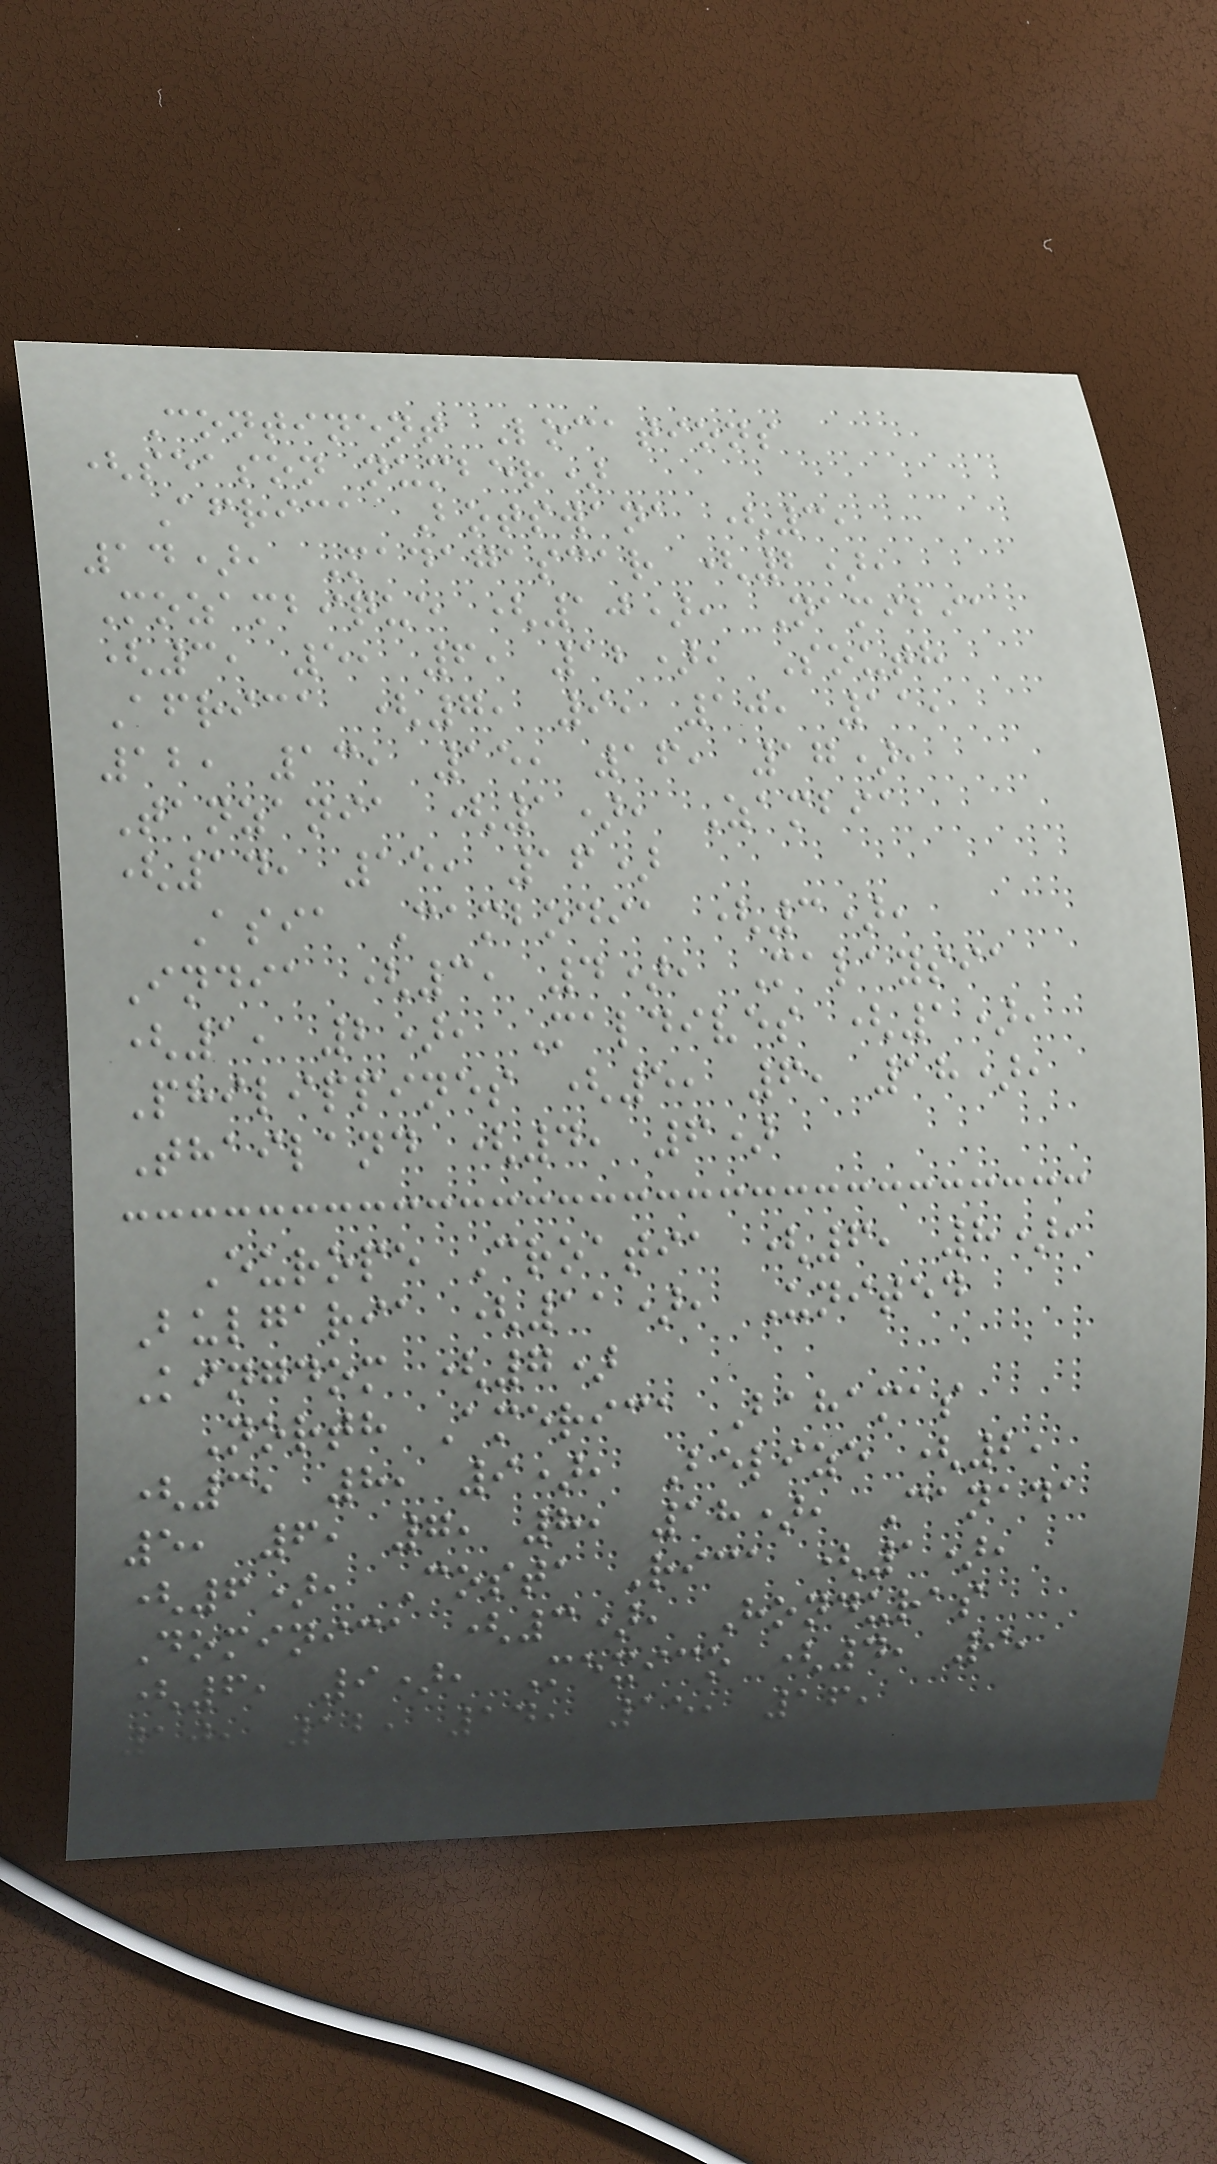Continent Locations
(season number)
Africa Botswana (3,
14), Madagascar (2),
Mozambique (10), Namibia
(3, 5, 6, 12), South
Africa (7, 9, 10, 11,
12, 13, 15, 16, 17),
Tanzania (1), Zambia
(14, 15, 16)
Asia Cambodia (3),
India (3, 4), Malaysia
(1, 2), Maldives (1),
Philippines (5, 6, 18),
Thailand (4, 6)
Europe Croatia (6, 8),
Bulgaria (11), United
Kingdom (7)
North America Bahamas
(3, 8, 9), Belize (2,
5, 6, 7, 8, 18), Canada
(6), Costa Rica (1),
Dominica (3), Honduras
(6, 9), Mexico (4, 9,
10, 12, 14, 15, 16,
